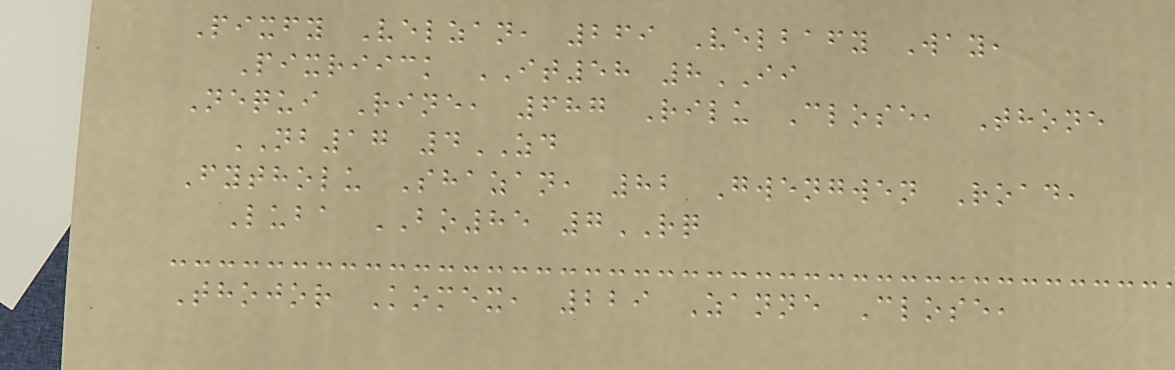Pixfy Velzan, 269 Velbafy Way,
Pixriick IT58 8II
Nequi Rine, 687 Rilu Close, Thone
NB17 4ZD
Fytholu Shazan, 82 Gwengwen Road,
Luba BO85 7RQ
Thojor Komex, 229 Zanne Close,
